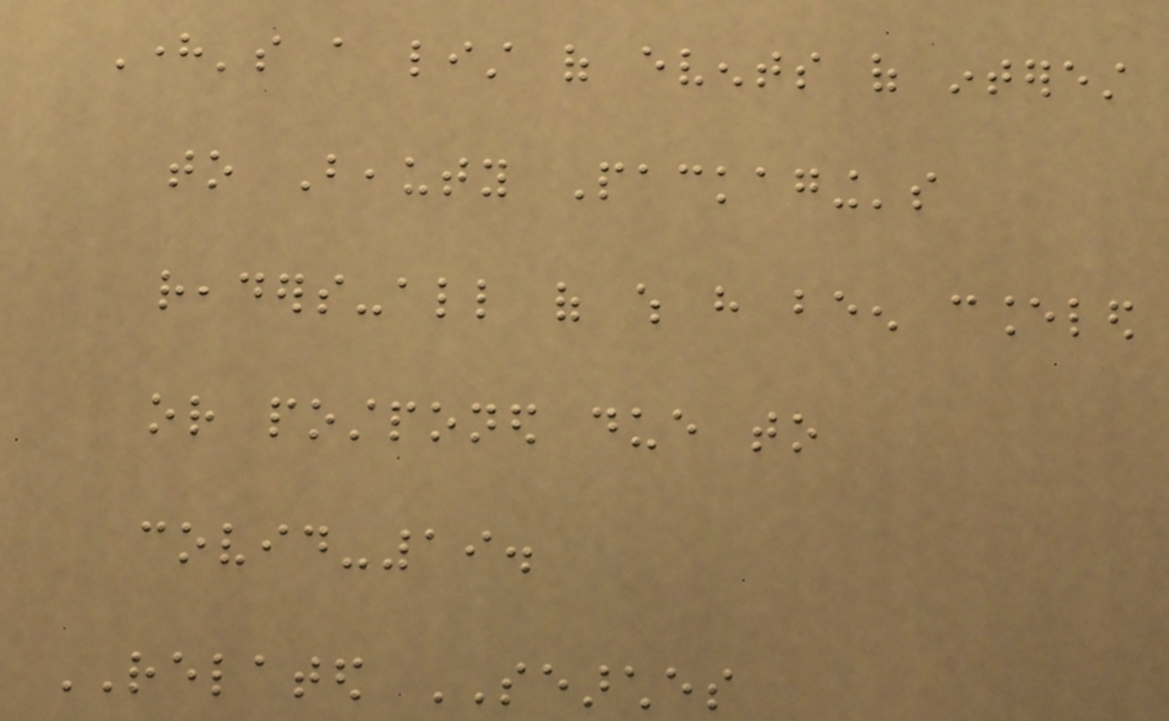Here's a list of events of interest
to Beauty Packaging's
readers-all of which have been canceled
or postponed due to
covid-19.
RELATED SEARCHES
